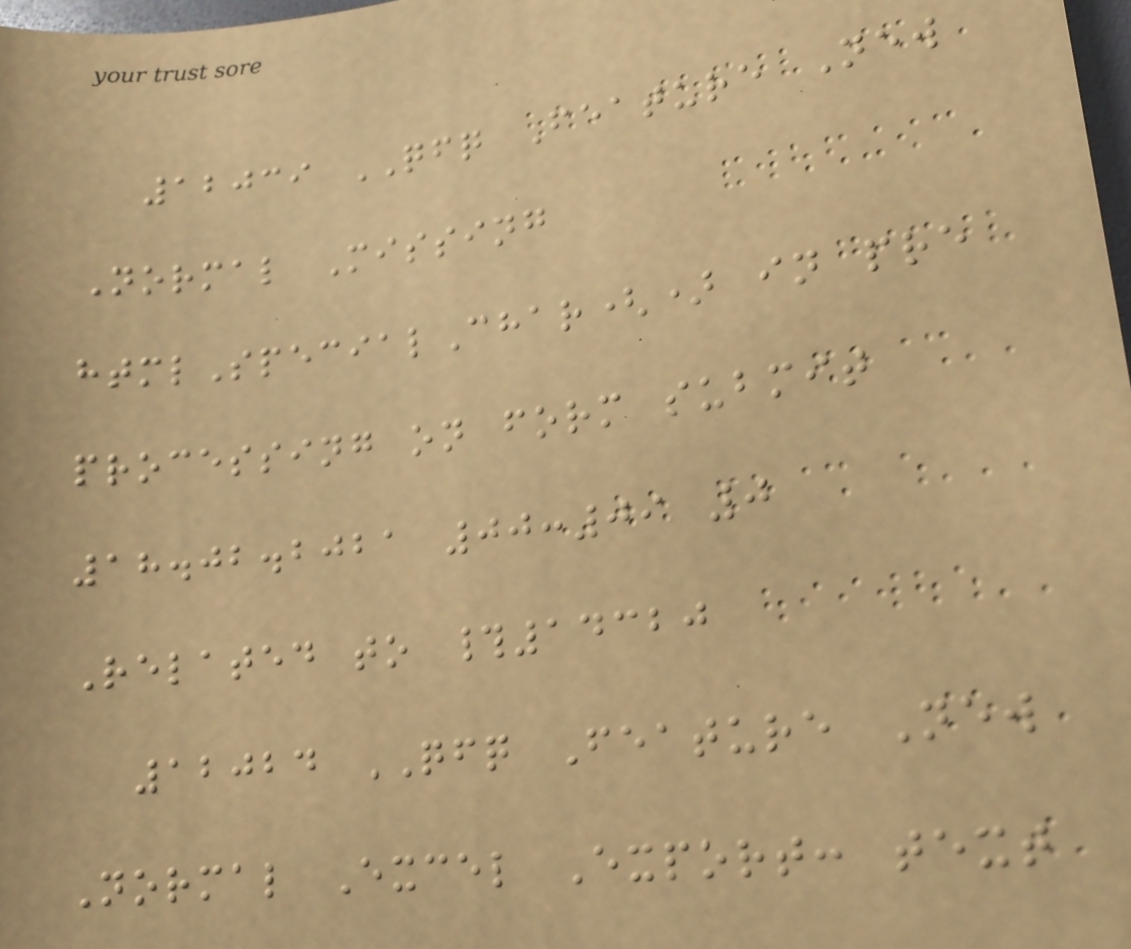12039 QFQ Feature New
Normal Missing
htmlSpecialChar() in pre
processing on form submit
18.02.2021 00:09 0
Related to #14320
12024 QFQ Feature New
Normal Excel Export: text
